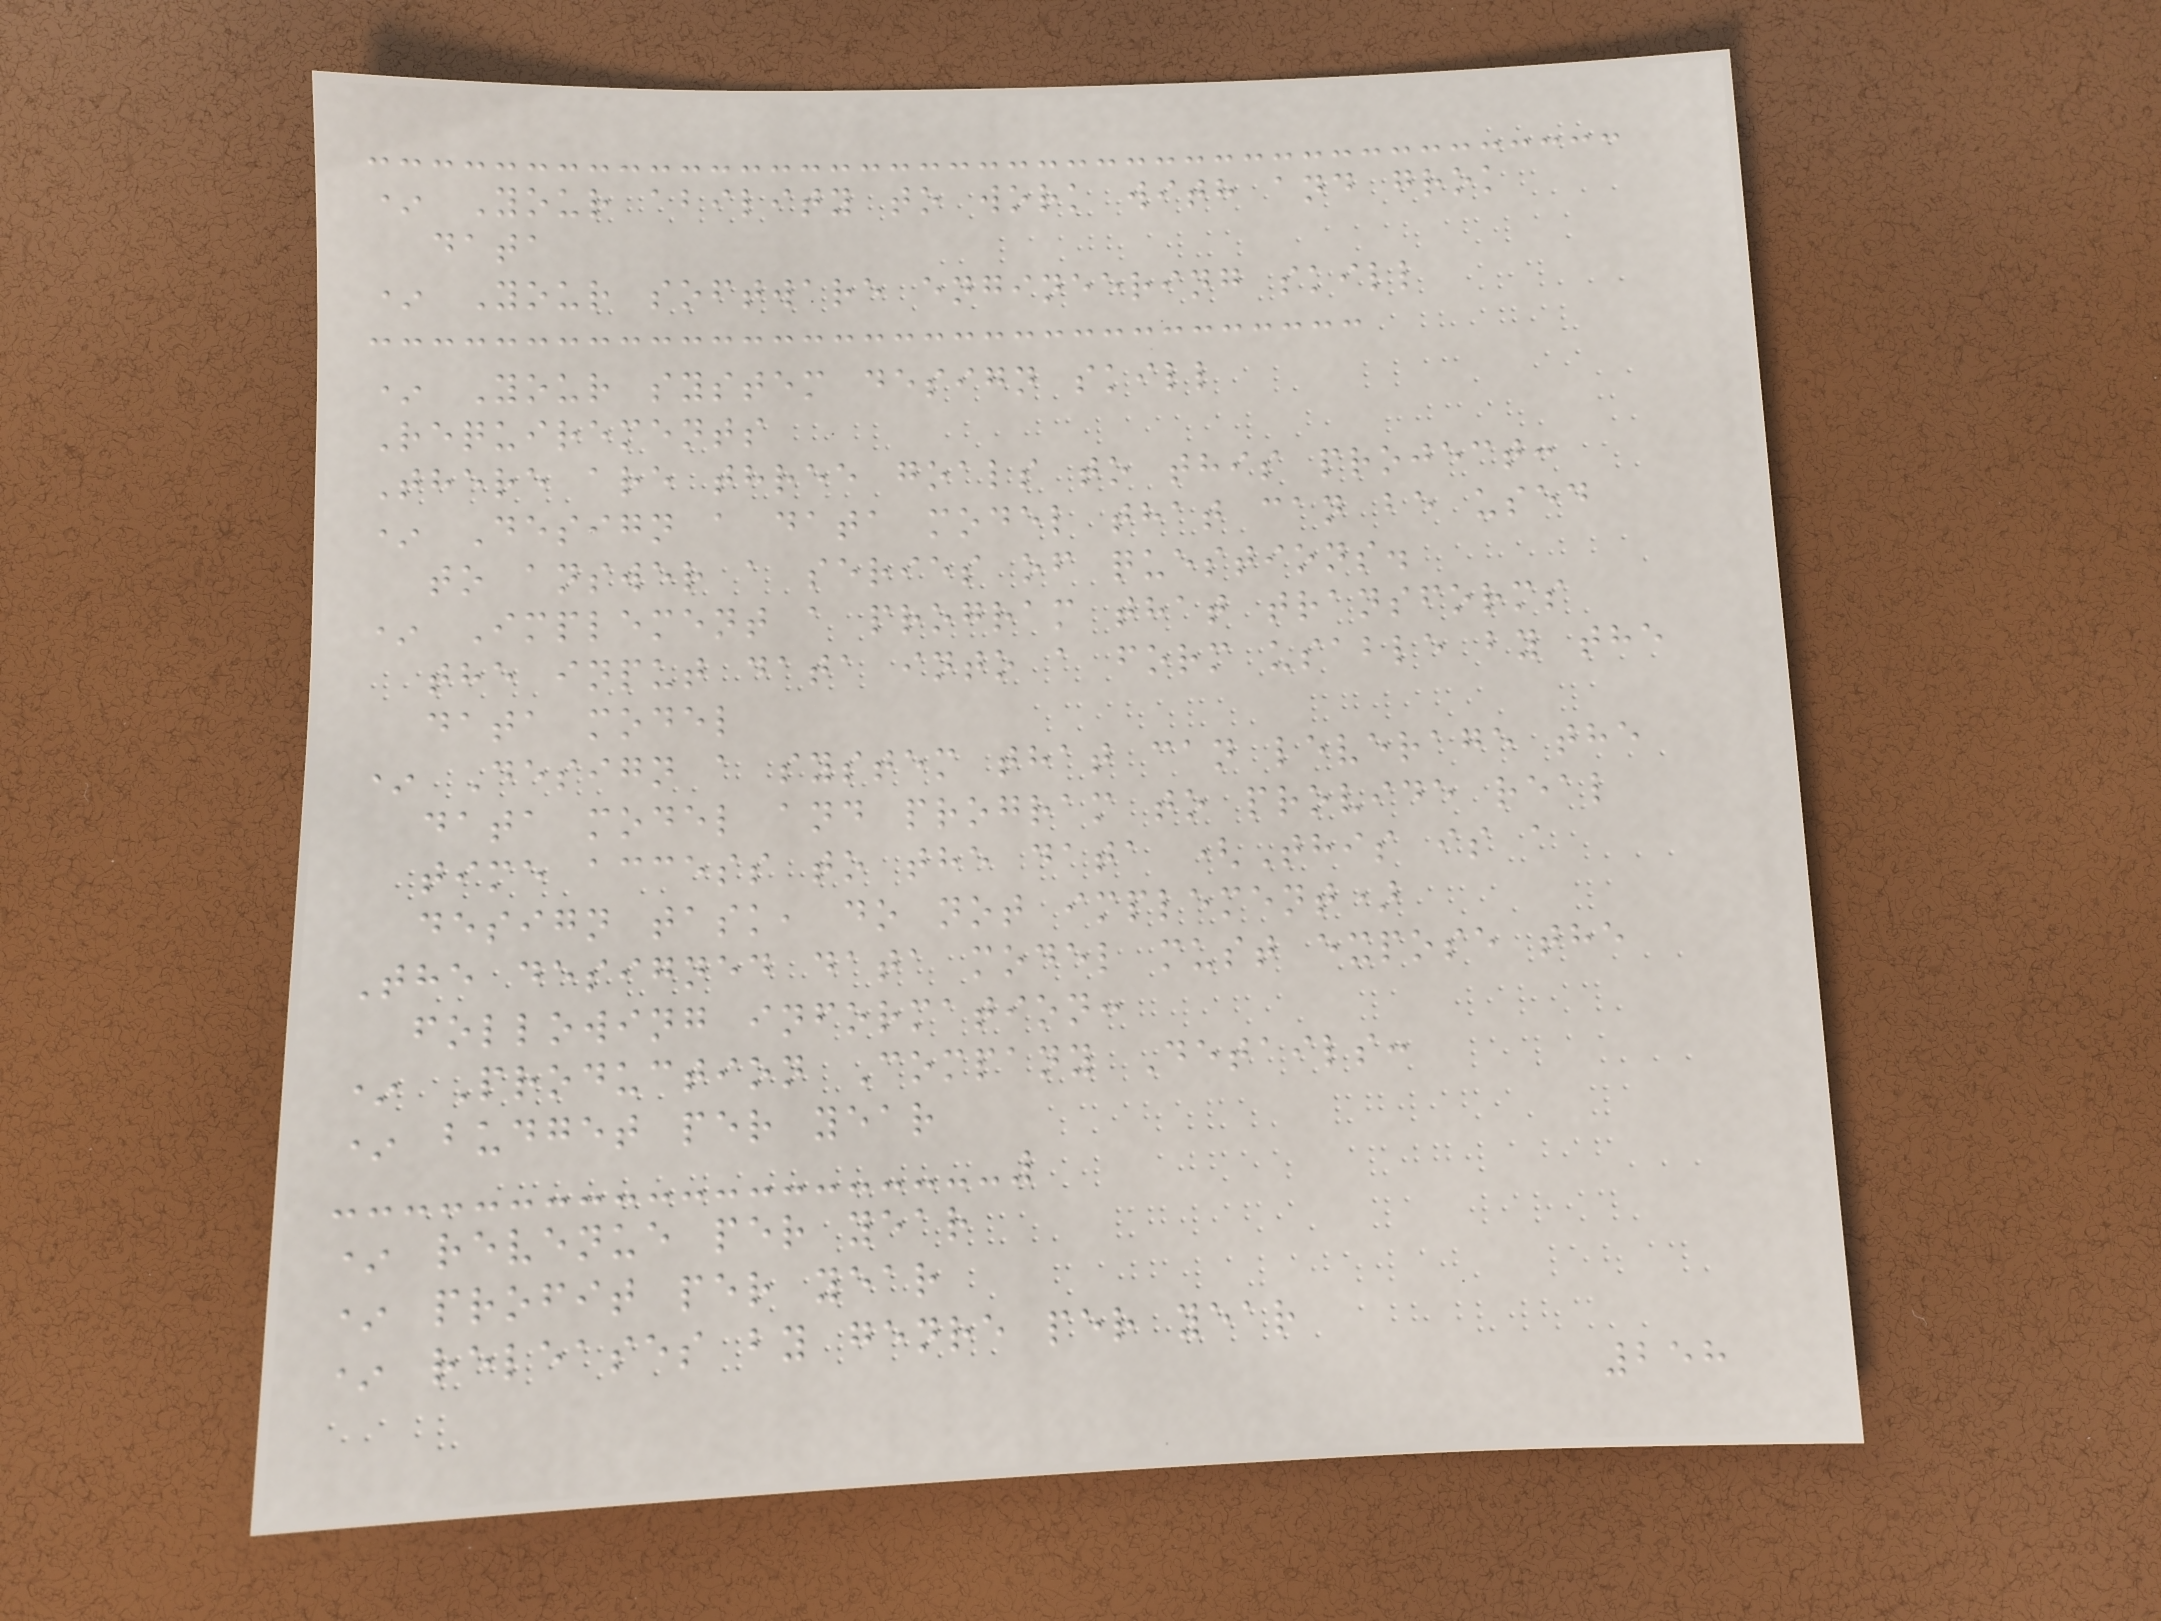* Your ability to work with and grok
data
* Your software engineering skill
* Your system design skill
Requirements
There are three goals to this project:
* Design a data model that can be used
to answer a series of questions.
* Implement a program that transforms
the input data into a form usable by the
data model
* Design a system that can leverage the
data model and program to provide real
time access to the data (This is a
design task, do not implement)
The designed data model must expose the
following information:
* Production Company Details:
* budget per year
* revenue per year
* profit per year
* releases by genre per year
258
